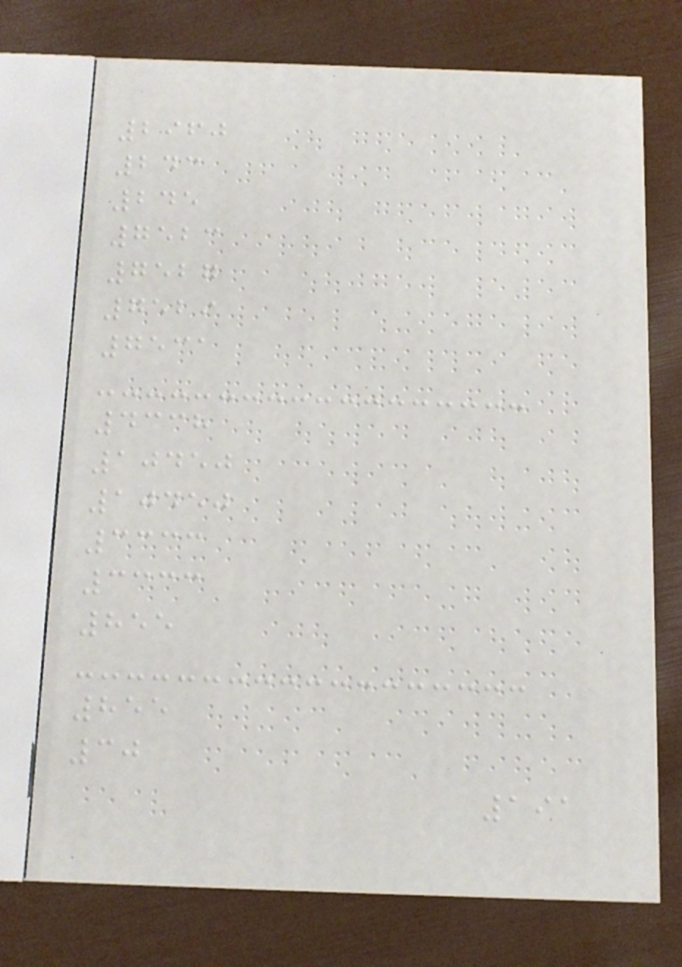2960
243
245
7523
7527
7529
7531
4338
10450
10450
3333
3333
855
855
30
191
